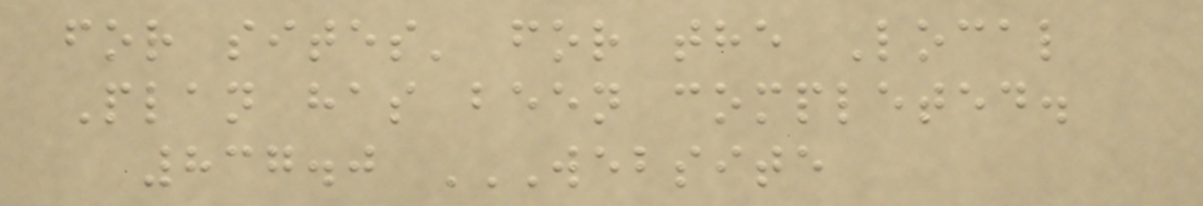for sites' for the Local
Plan has been completed.
837.0 WEBSITE
